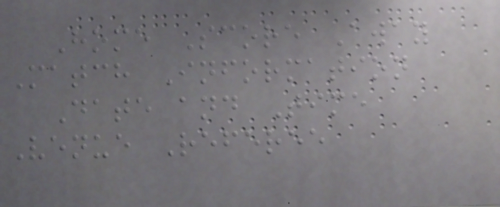Home Score Away
Match Information
Date and Time
Venue Referee
